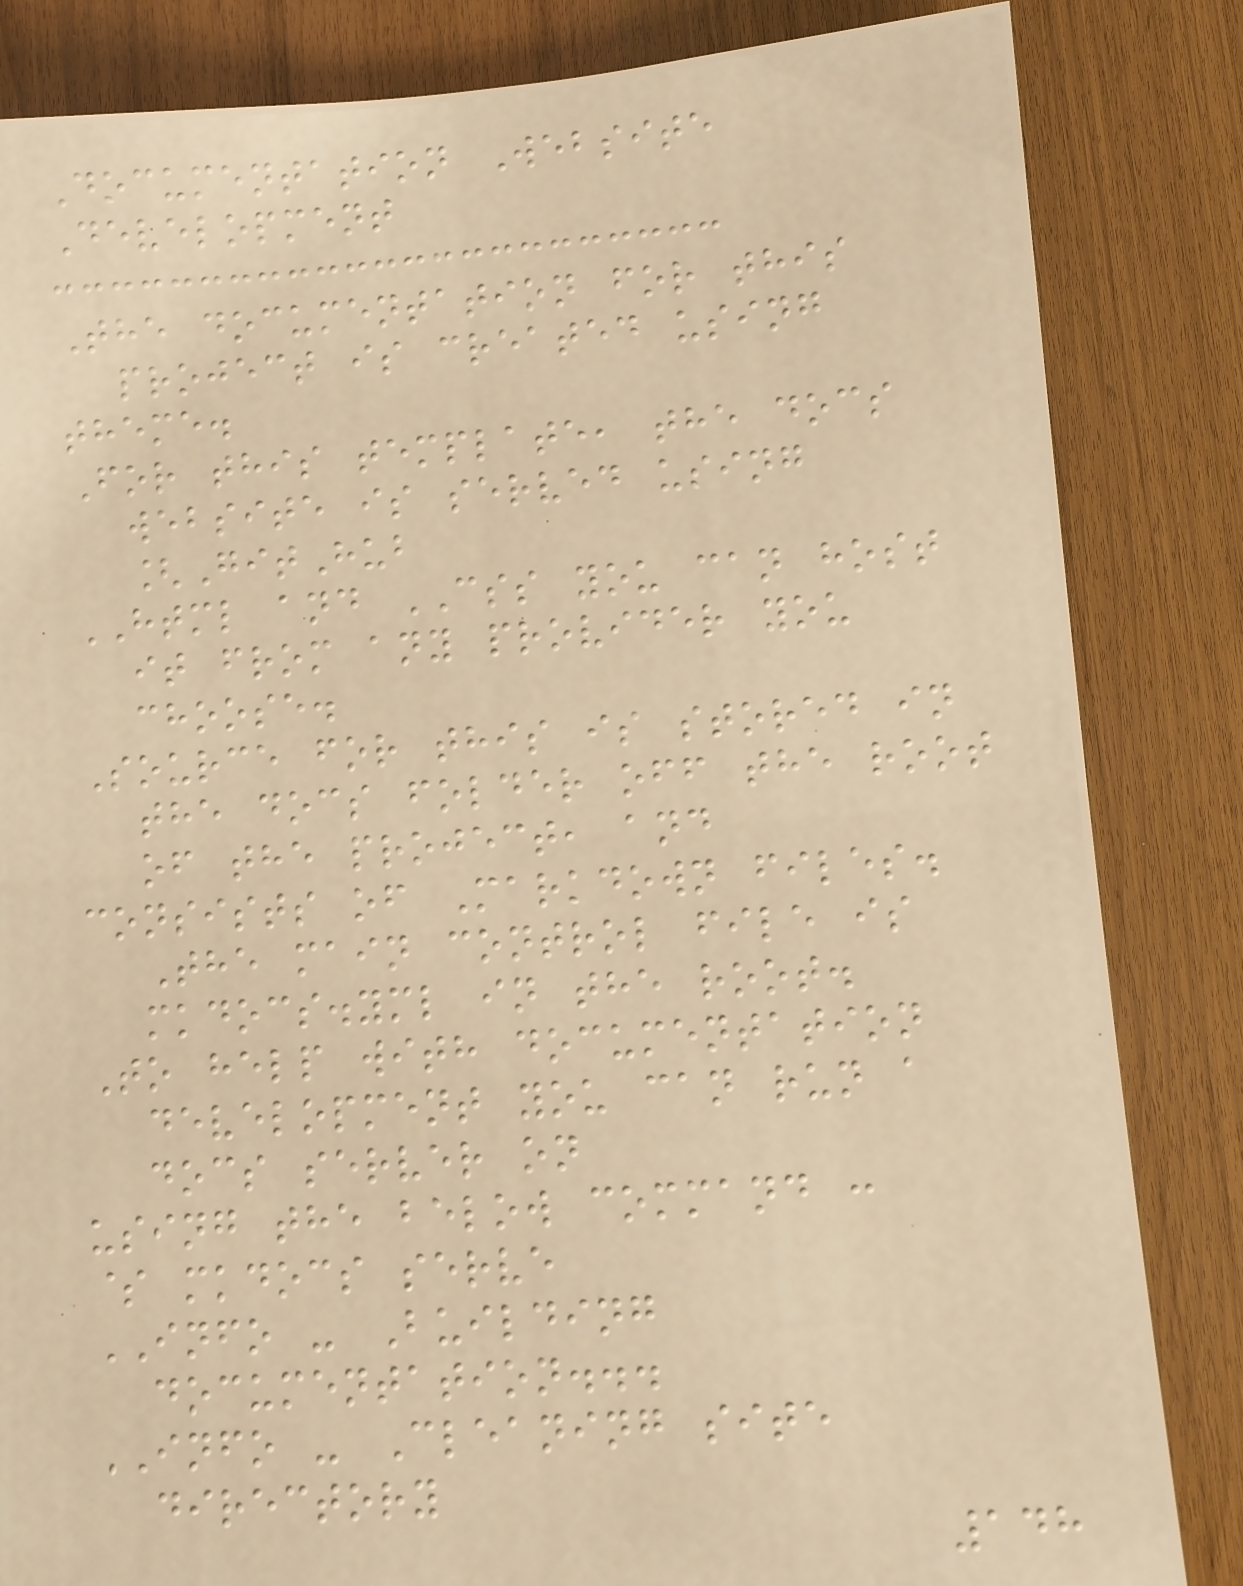Documentation Website
Development
The documentation for this
project is created using
theme.
For this template, the docs
website is served using
[GitHub
HTML and CSS you can host
it from any provider you
choose.
Source for this is stored in
the docs folder off the root
of the project, and
consists of Markdown files.
The main control file is
mkdocs.yml in the root.
To help with documentation
development you can run a
docs server on
using the below command :
$ mkdocs serve
INFO - Building
documentation...
INFO - Cleaning site
directory
148
